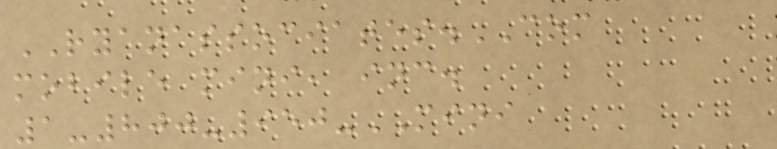RYANASSOCIATES.COM
mobile mini, inc.
1-800-950-MINI
